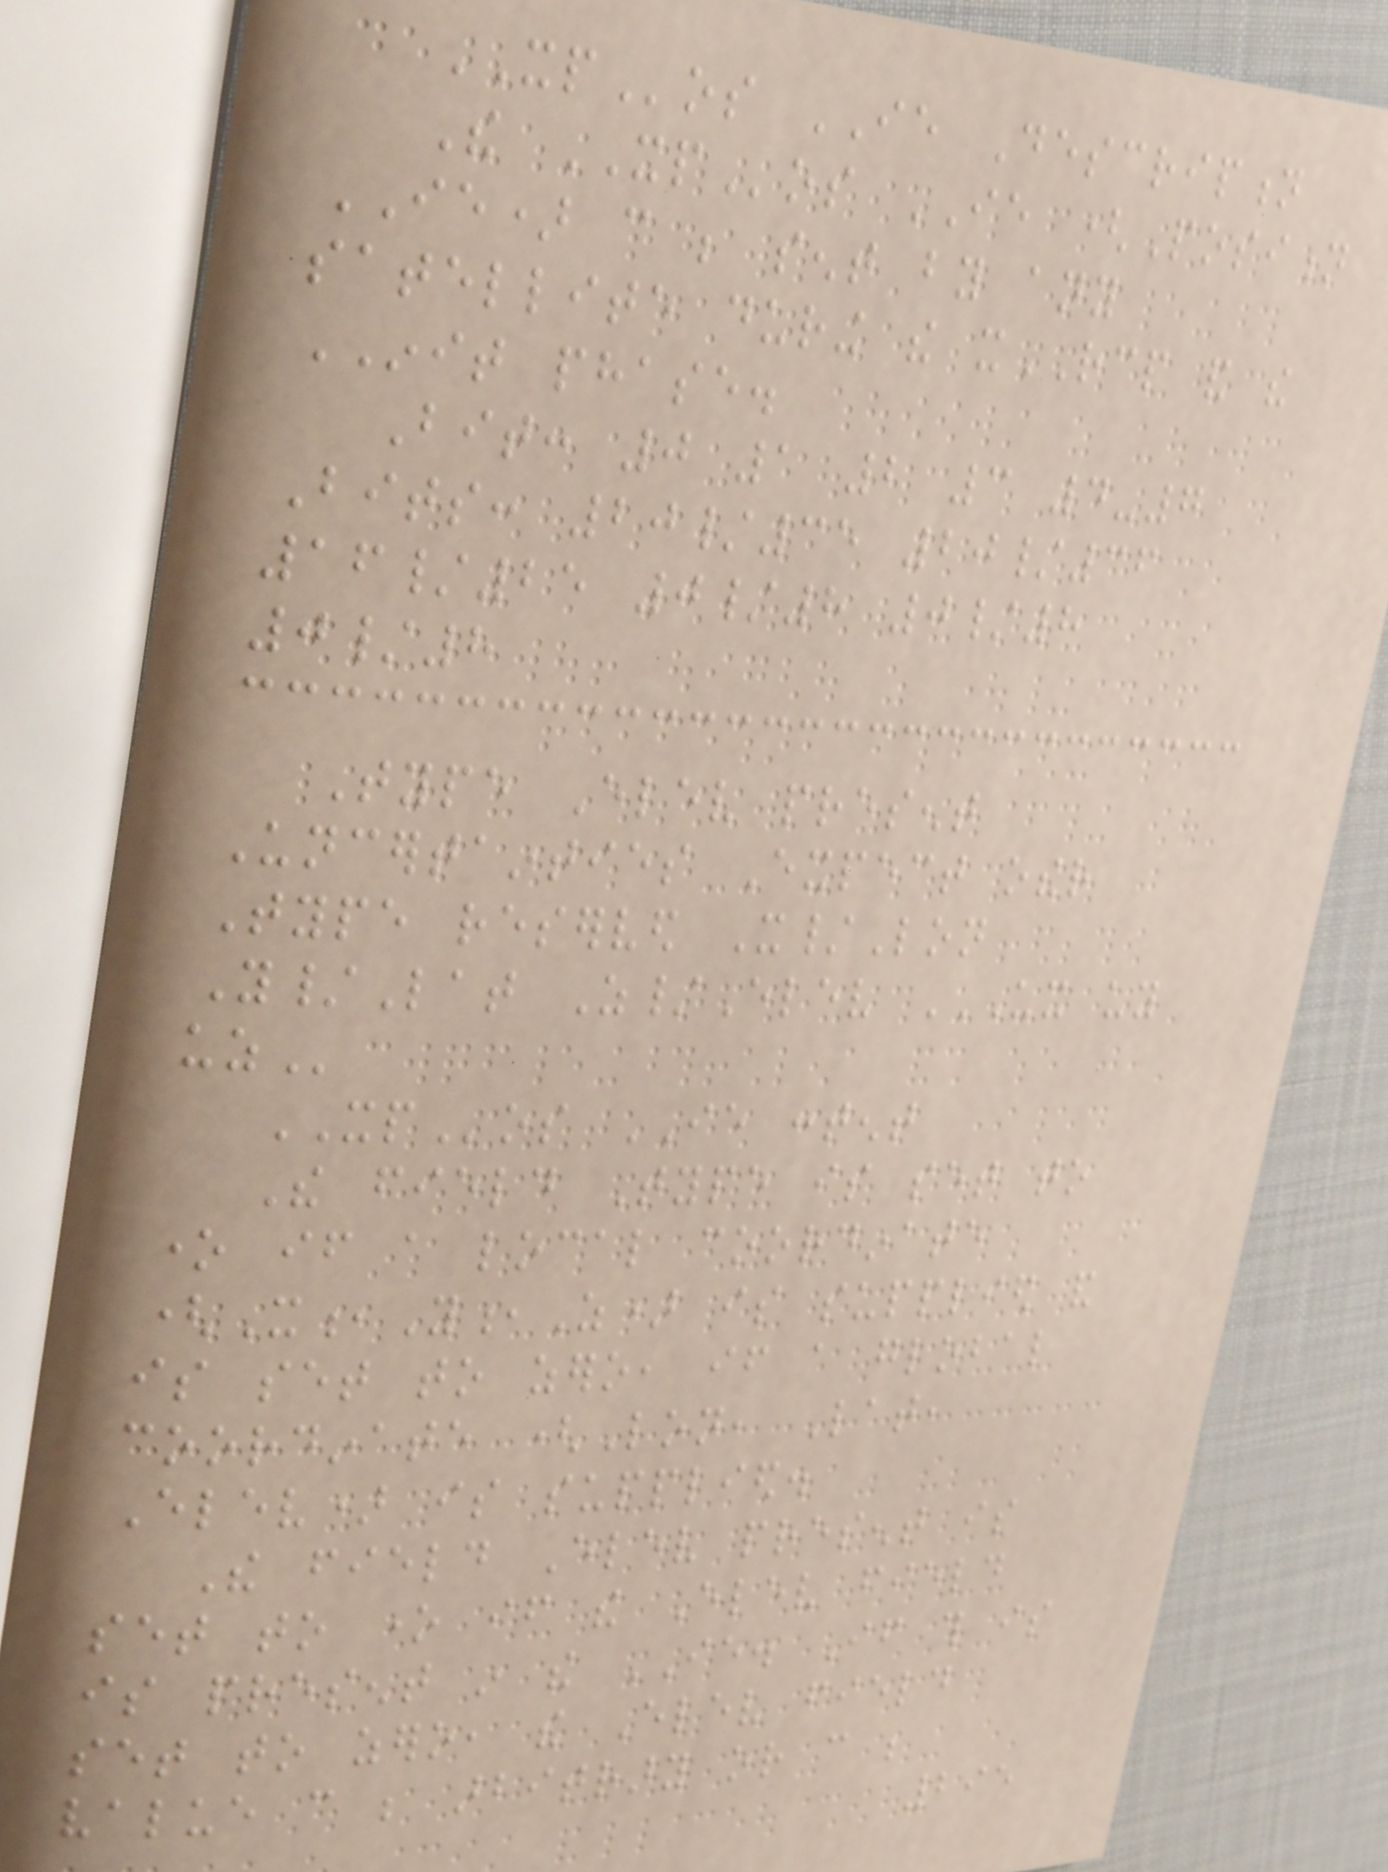XPos IE Description
The XPos IE (Position
IE) can be sent by any
satellite during the xRCP and the
INIT phase.
Bit: 0 1 2 3 4-7
Bits: 20/35 20/36
16/25 0/8 0/8
0/8
Type Elev present
Uncertainties Expect other
Type reserved X/Lon
Y/Lat Z/Elev UX UY
UZ
XPos IE content
The field Type is set to
one if a local coordinate
(X,Y,Z) is supplied and
is set to zero, if a global
coordinate (Lon, Lat,
Elev) is supplied.
The field Elev present is
set to one if the Elev field
is present in the IE. If this is
set to zero, the Elev field
value can be arbitrary or can be
295
